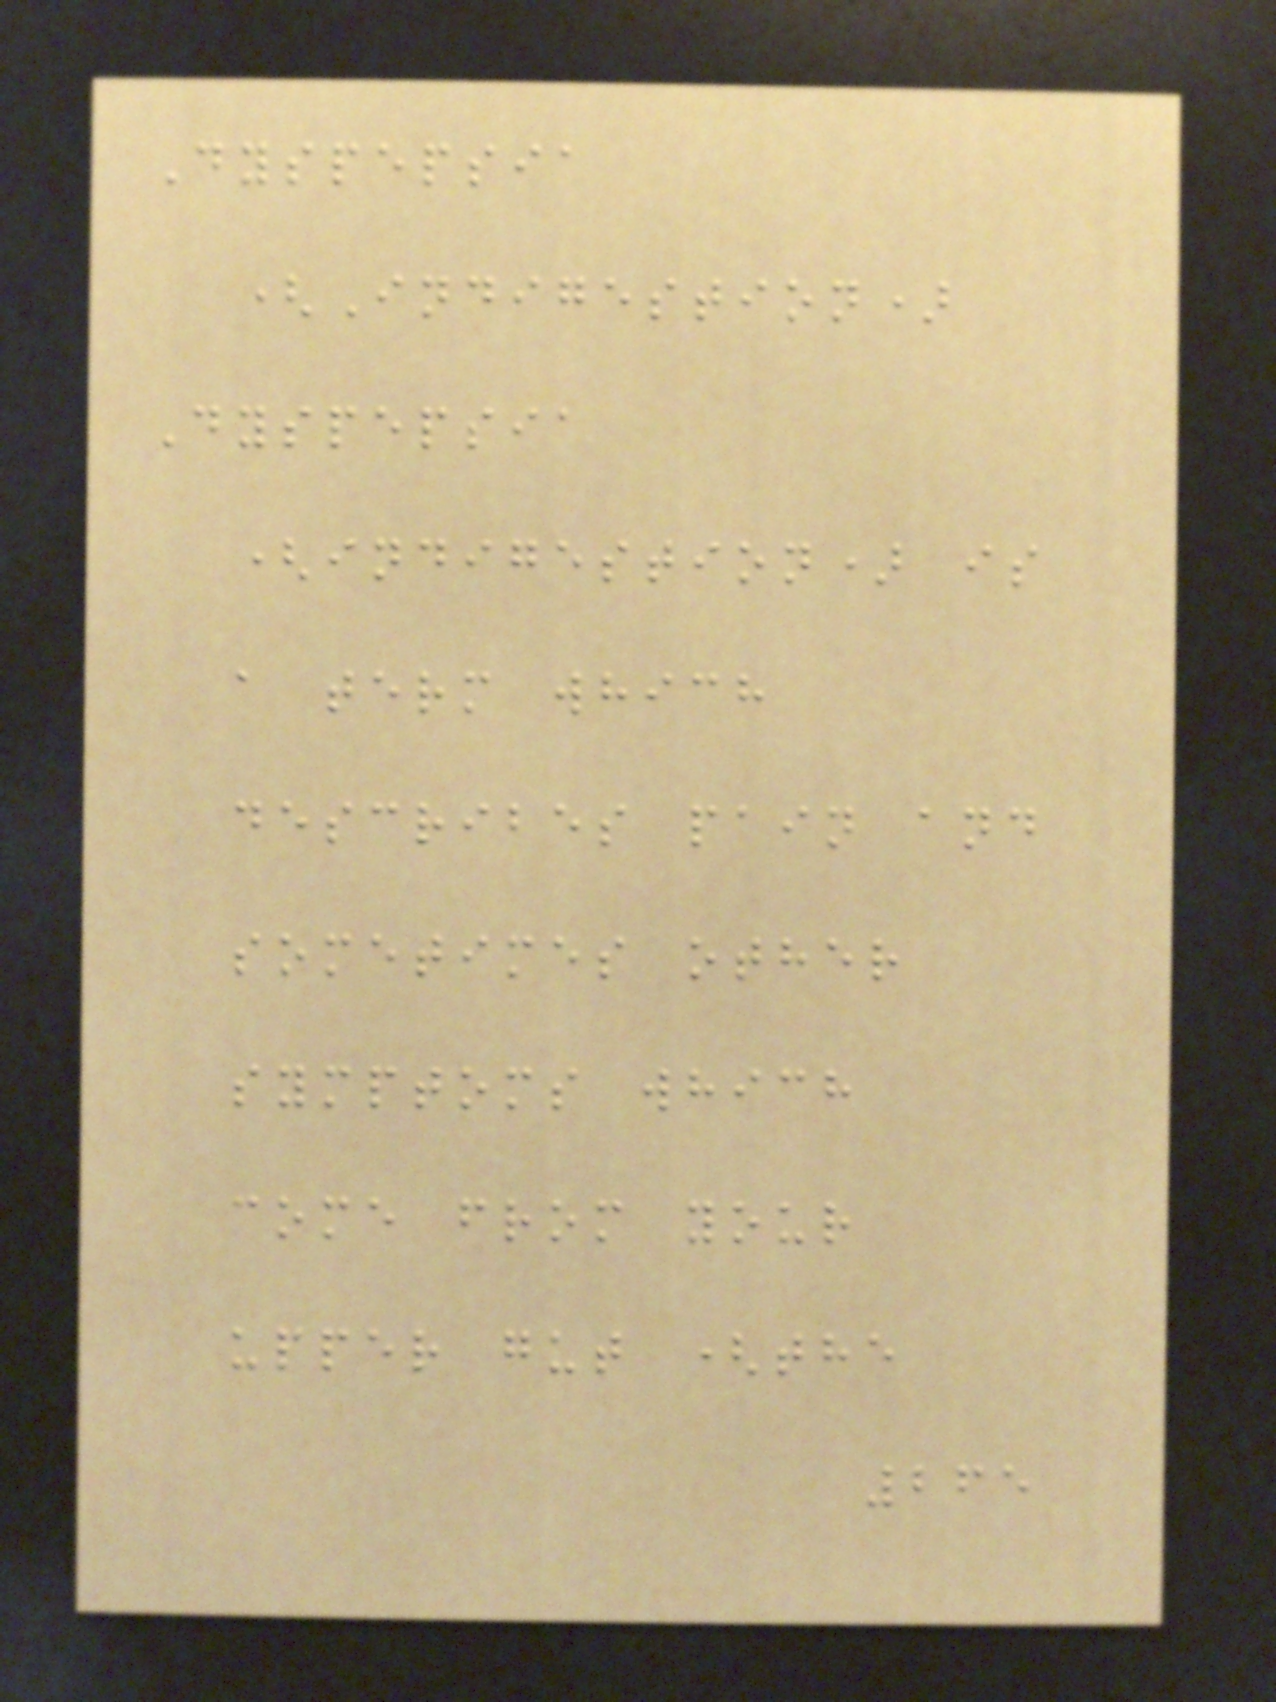Dyspepsia
(Indigestion)
Dyspepsia
(indigestion) is
a term which
describes pain and
sometimes other
symptoms which
come from your
upper gut (the
265
